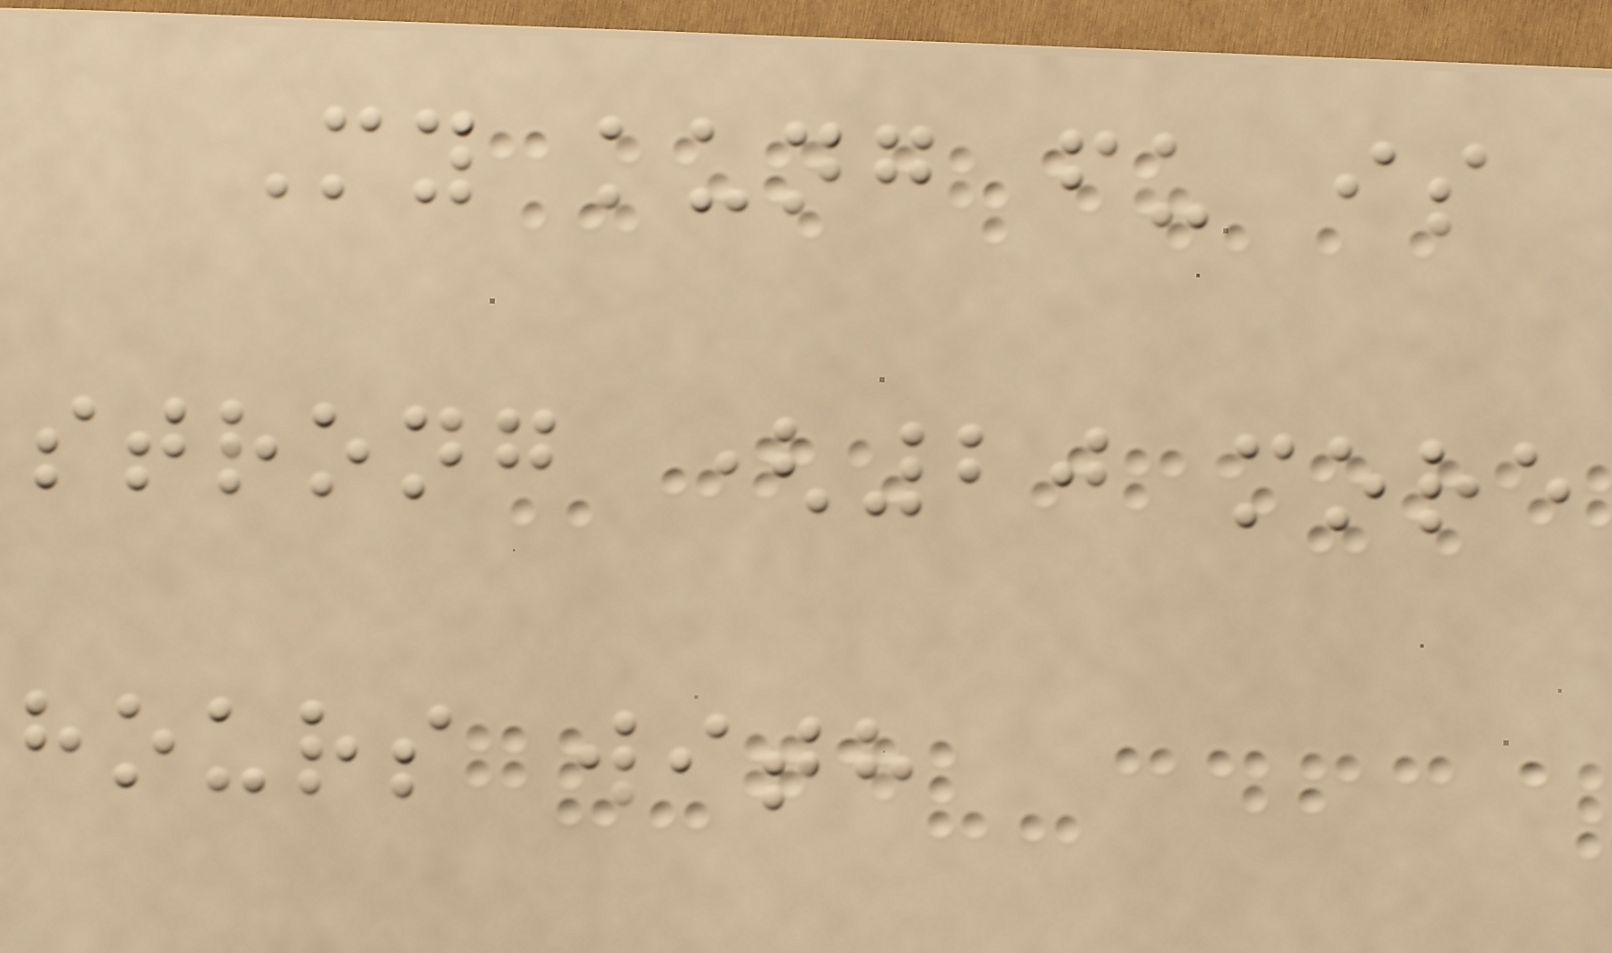My kung fu is
strong (20 more
hours with
